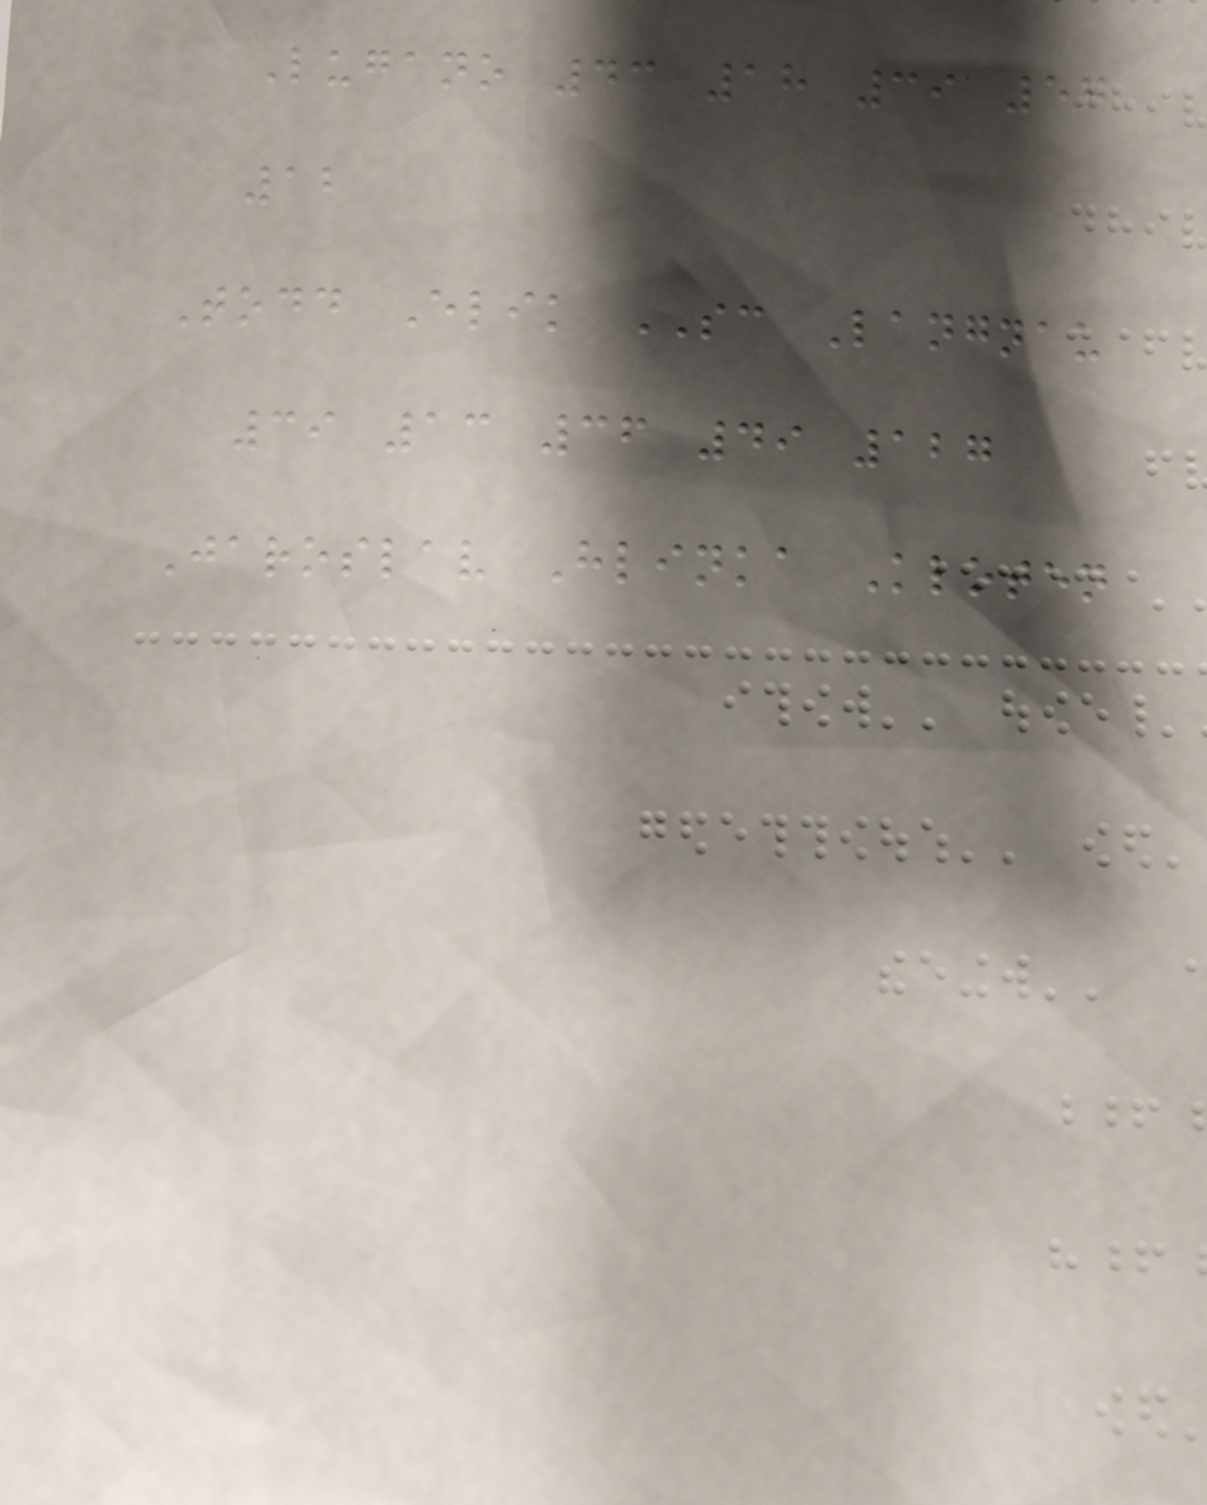Lugano 43 18 39 57
12
Todd Elik SC Langnau
39 13 36 49 127
Jaroslav Hlinka Kloten
